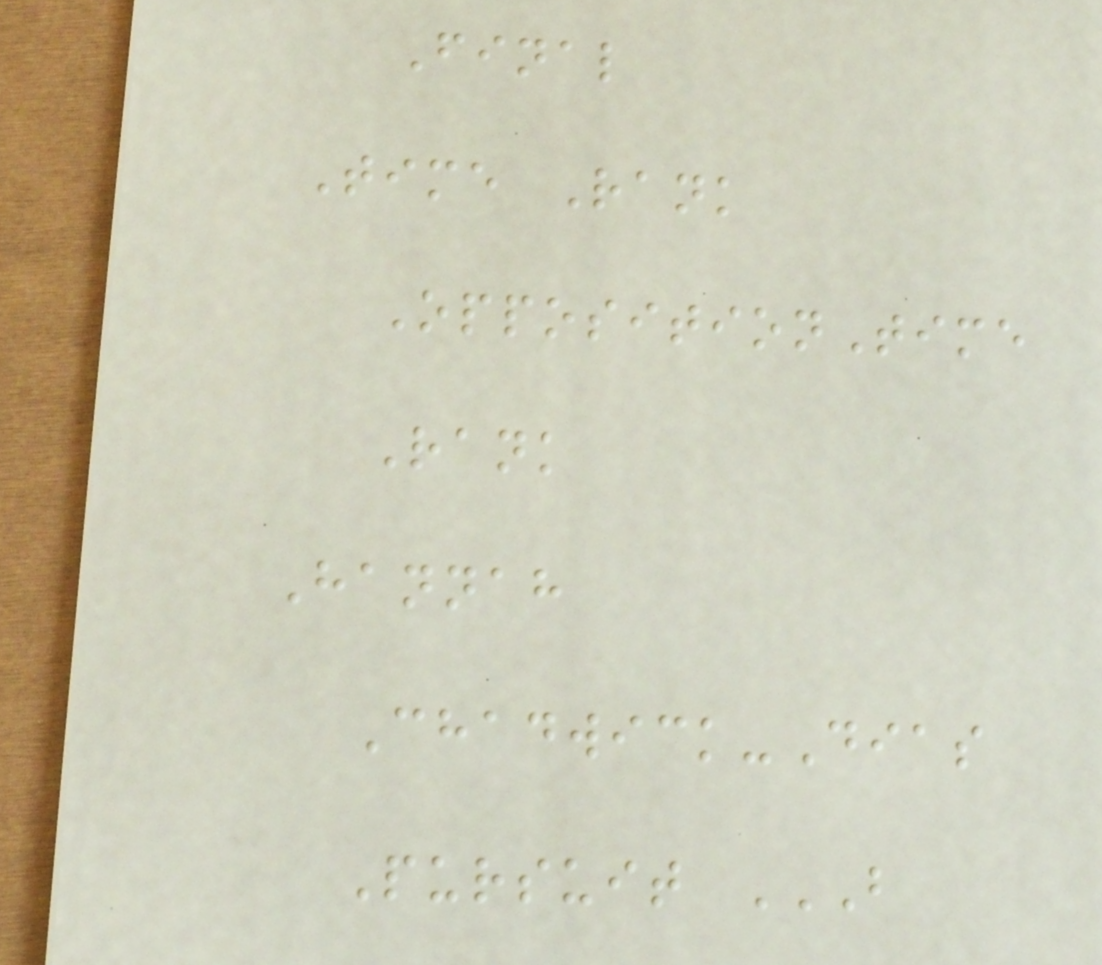Final
Time Rank
OppositionTime
Rank
Hannah
Chadwick-Dias
Pursuit B
